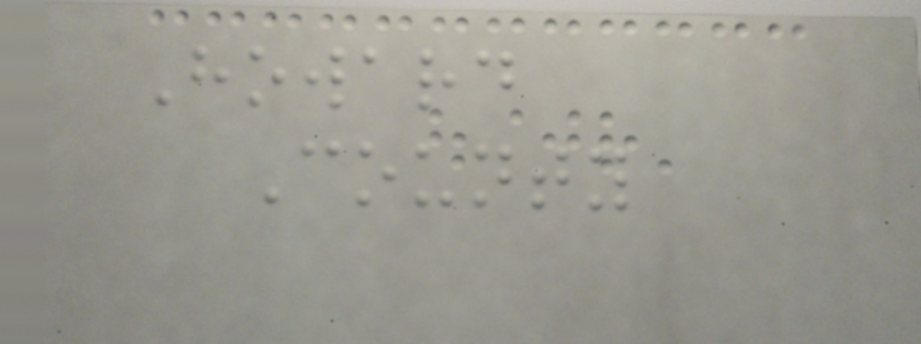Howard
County
